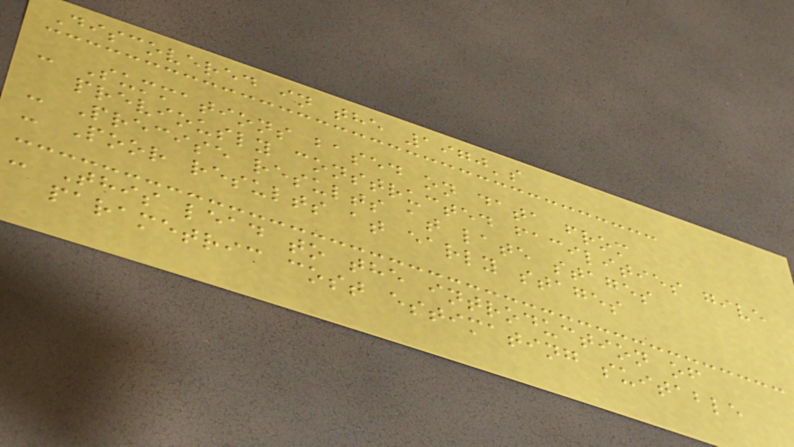Discovered in the 1970's
- Summations based on data from
previously constructed facilities give
- Precise results at late stages
- Poor results at early stages
- This lead to the introduction of
parametric cost estimating suitable
